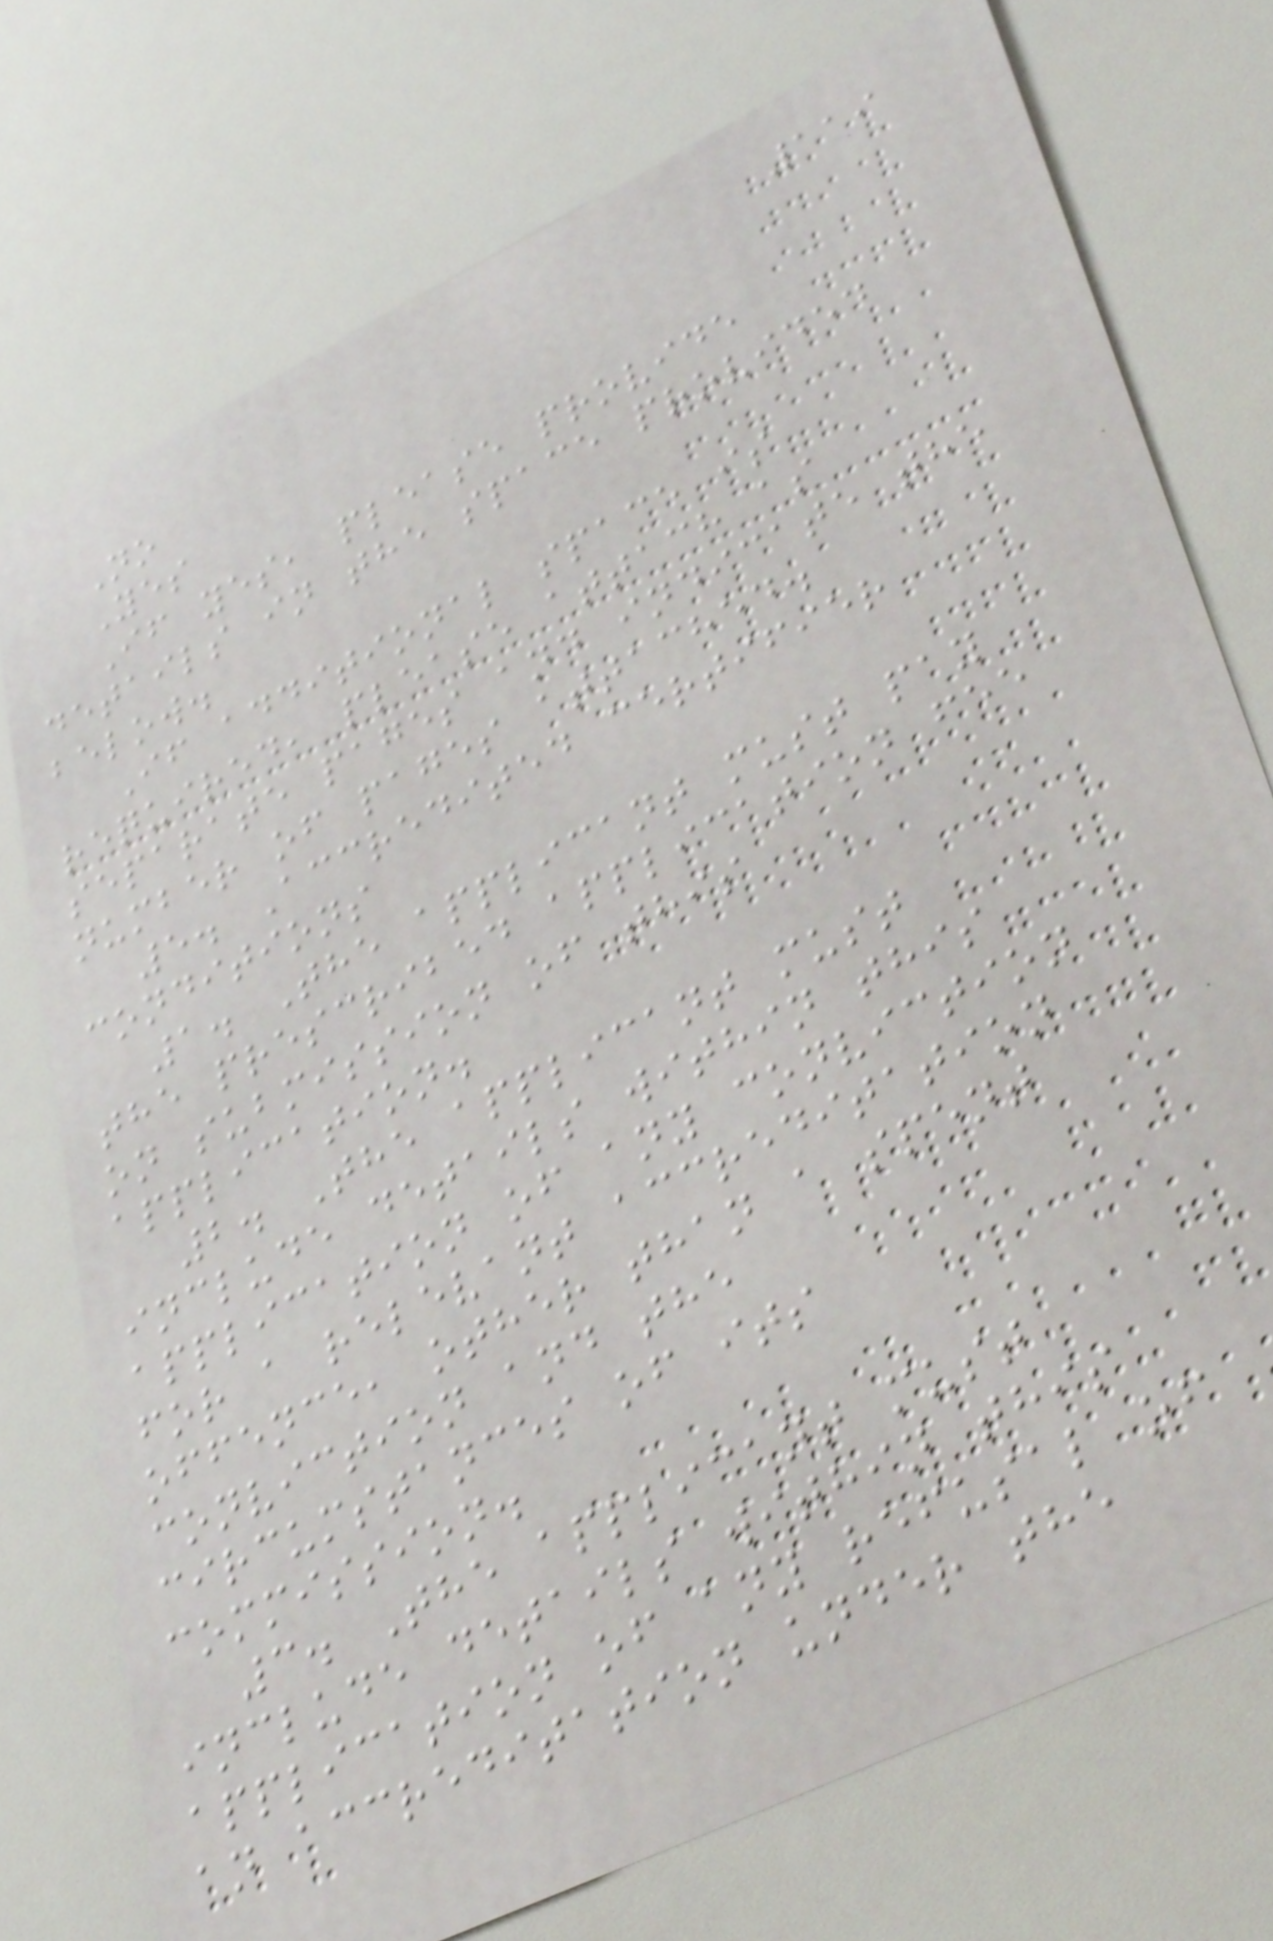119
No
Yes
If yes, please provide
details in the space provided
below.
If additional space is
required, please attach as
separate pages and indicate the
number of pages attached.
5. Accredited certifier
conditions
1. The applicant must pay
the prescribed application fee
on submission of this
application.
2. The applicant must
include details within this
application of any conviction
for a relevant accreditation
offence, other than a spent
conviction and the
circumstances of its
commission.
3. The applicant must
include details within this
application of any refusal of
an accreditation under the
